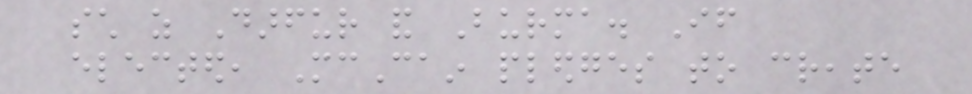such as Darfur and Burma. If
elected, McCain pledges to create
